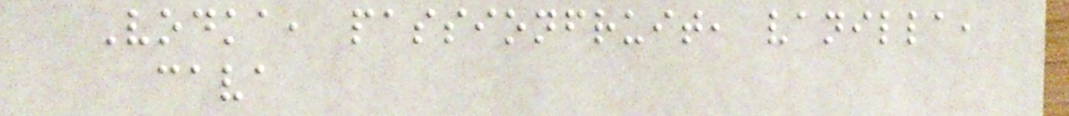Vodka, passionfruit, vanilla,
cava
